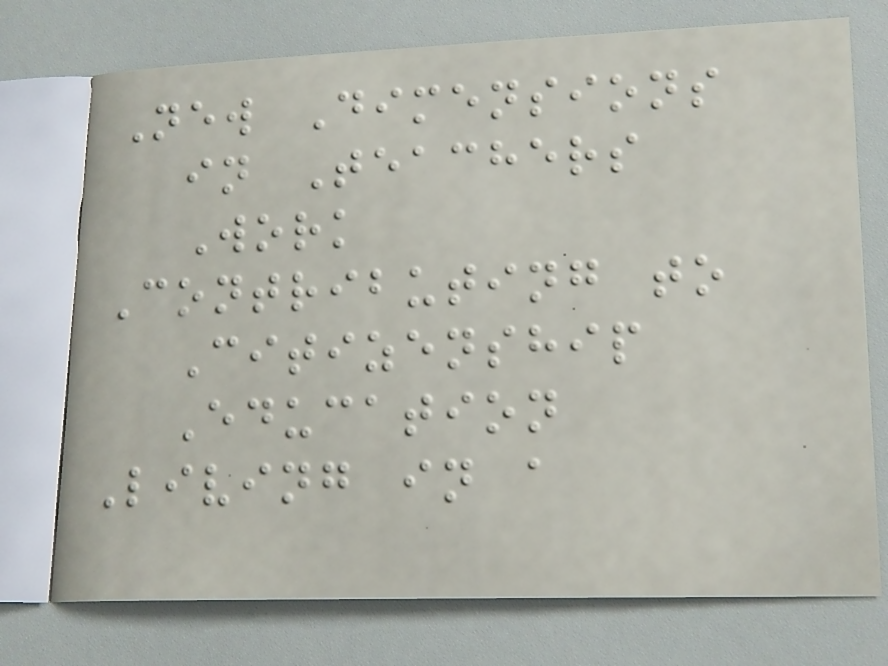New Dimensions
in Teachers
Work
Contributing to
Citizenship
Education
Living in a
